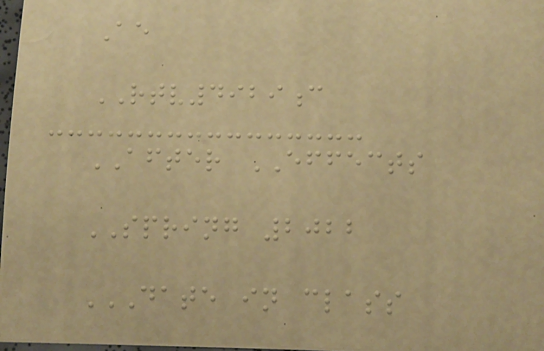Ae
RTV4929c
AFTER EFFECTS
SPRING 2022
DATE IN CLASS
